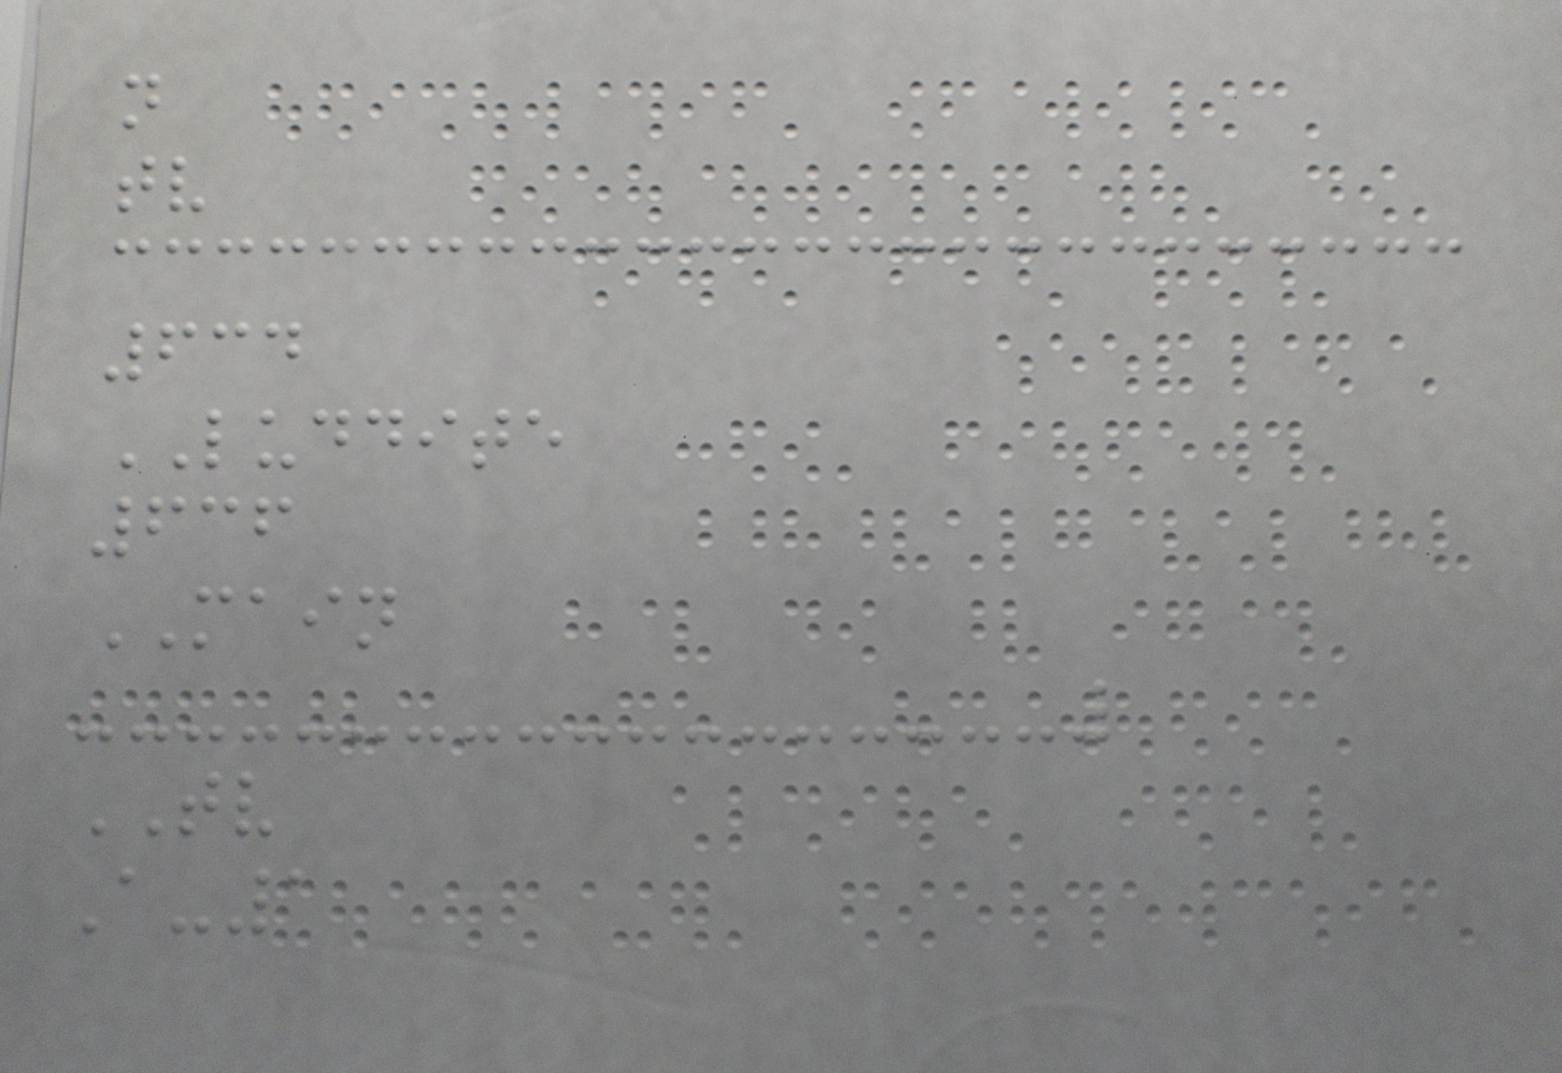n
tv
634
LUDDITE
636
MAIN
TV
A-1
